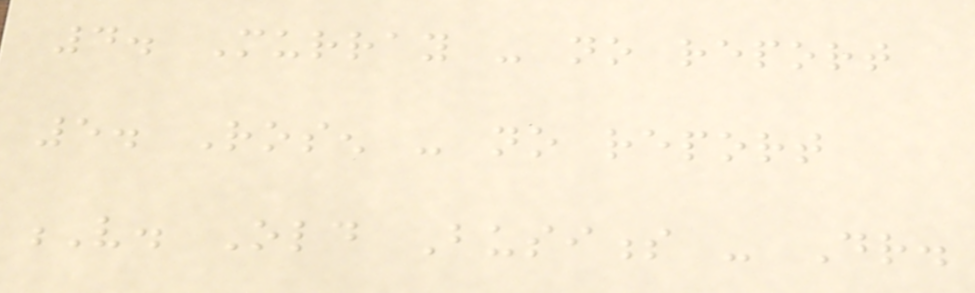4. Murray - no report
5. Rosen - no report
V. Old Business - Dr.
